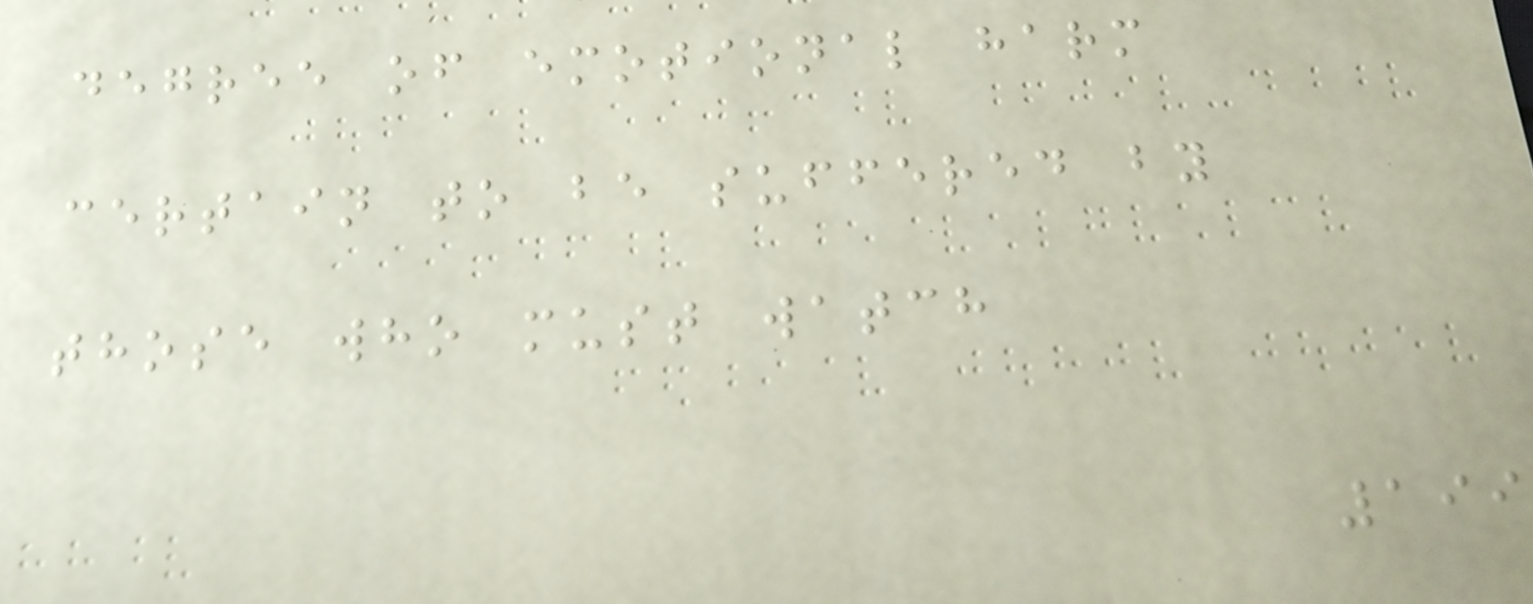degree of emotional harm
certain to be suffered by
those who must watch
199
